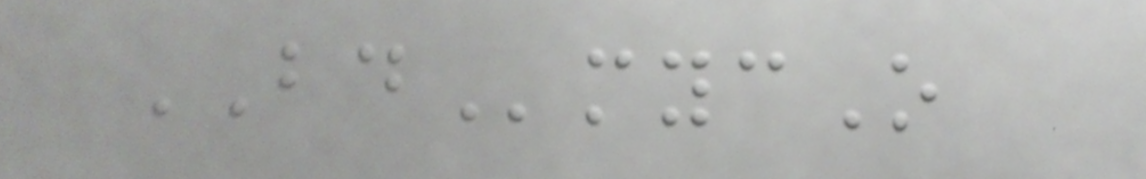BDmycO
